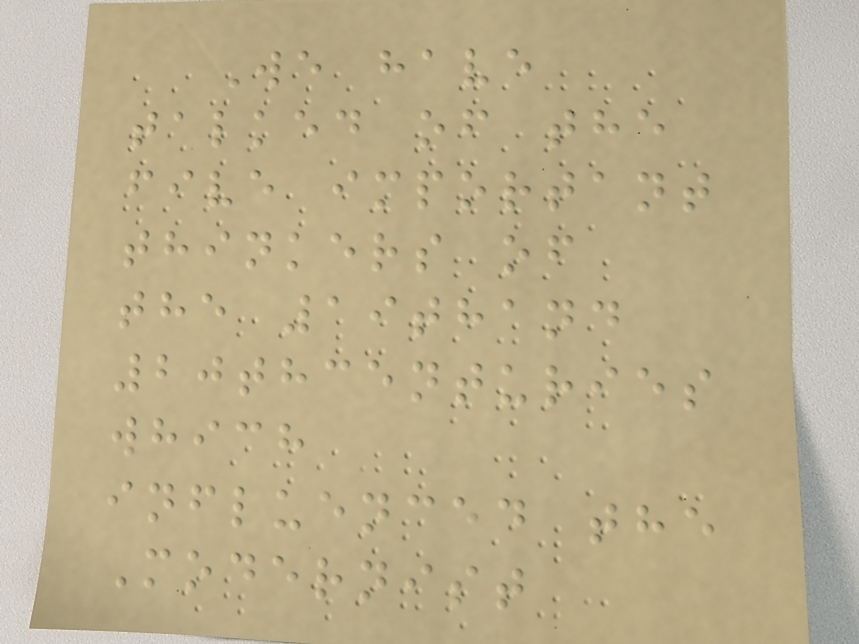We have
talked of the
five important
thinkers of
the 19thand
20thcenturies
which
influenced the
Modernist
